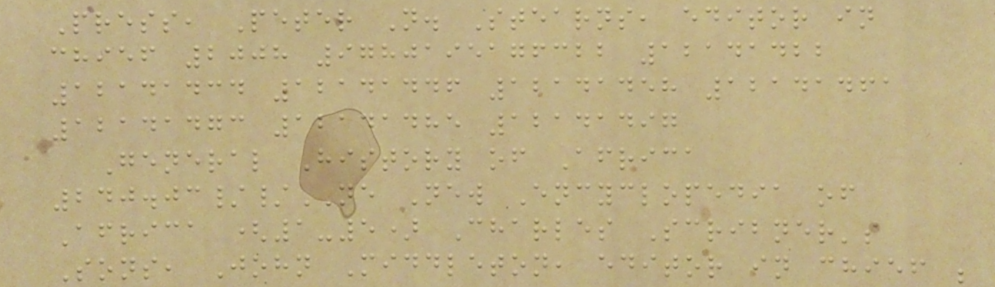Press, Peter N. Stearns, editor in
chief 2008 9780195176322 12141422
12141434 12141446 12141458 12141461
12141473 12141485 12141497
General History of Africa
240.03//NE New Encyclopedia of
Africa (1-5) Charles Scribner's
Sons, John Middleton, editor in chief ;
